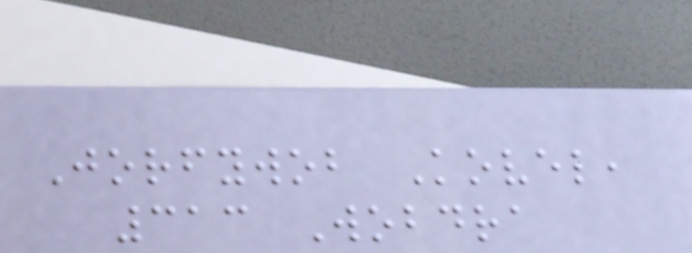Jorfywob Kovel,
313 Wobdra
